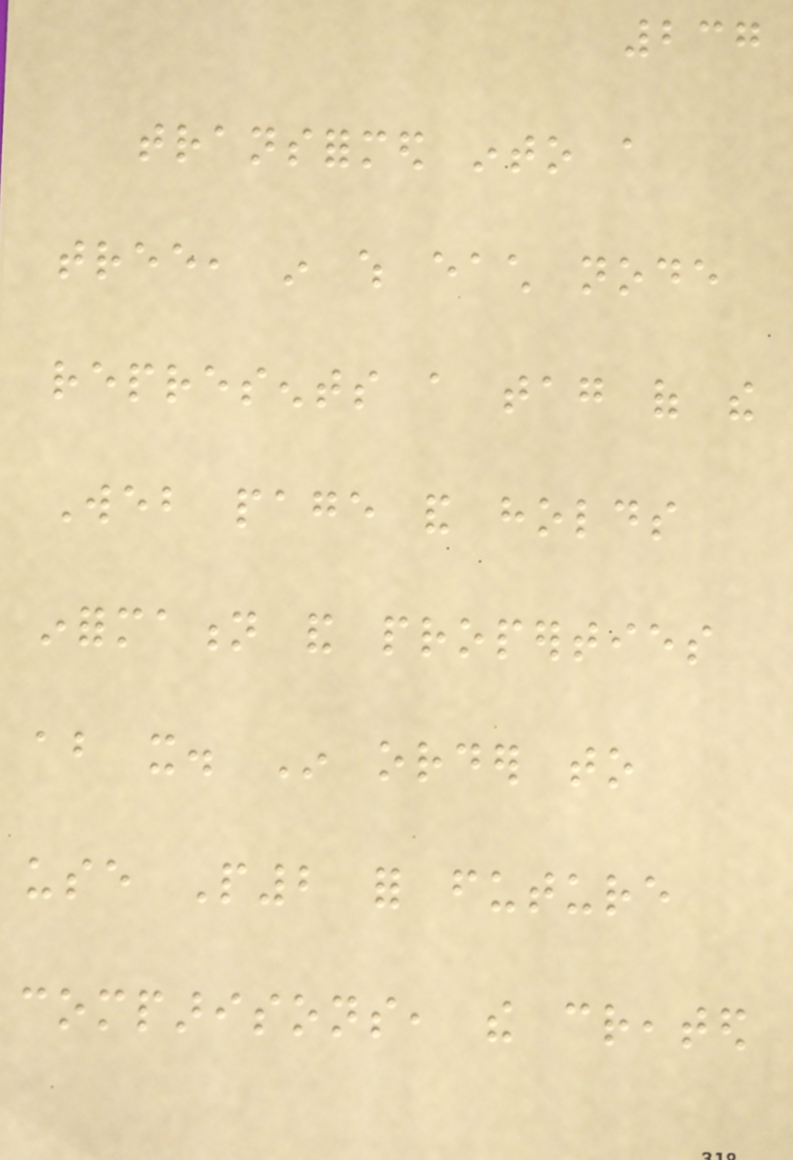237
transformed into a
tree, in which each node
represents a tag of the
Web page and holds
information and properties
about it. In order to
use P2 for future
comparisons, the created
